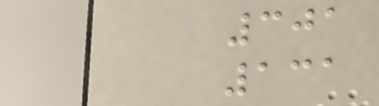301
131
